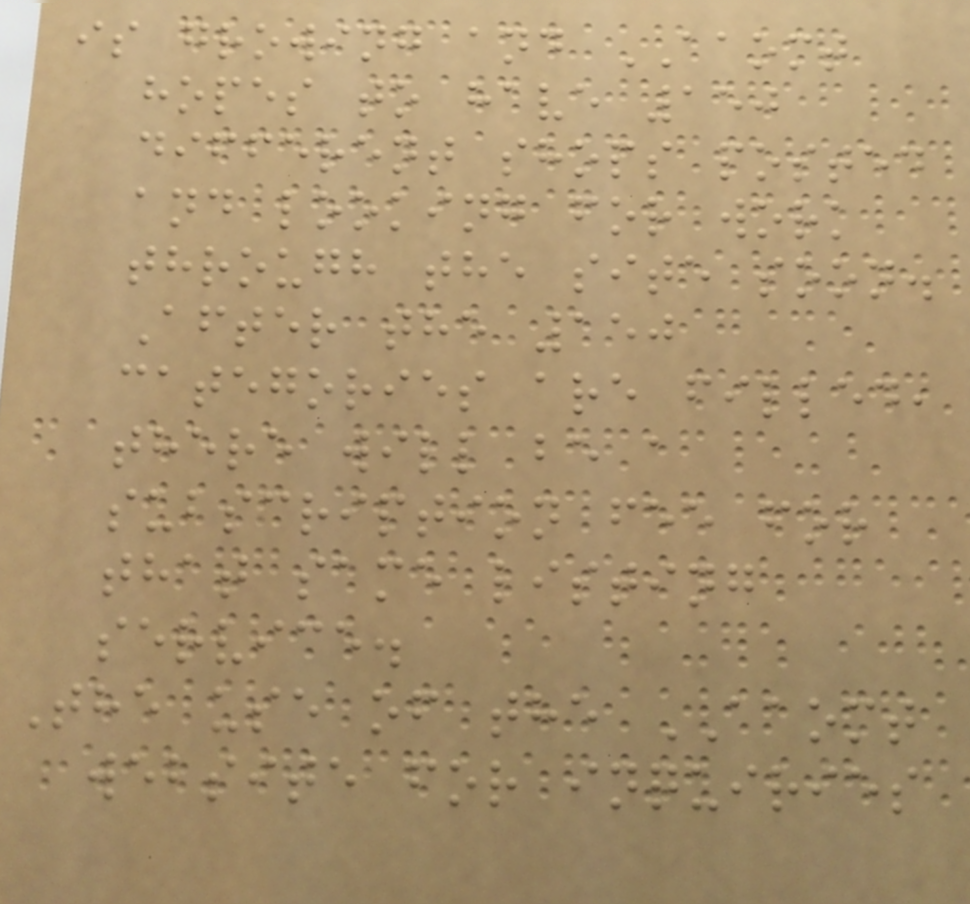is growing and AAOMT
hopes to have 150
different shops posted
and looking for work
through the site soon.
After the 150
categories are filled,
there will be a
subscription fee for
that same listing
service.
The use of the AAOMT
website for inquiries
